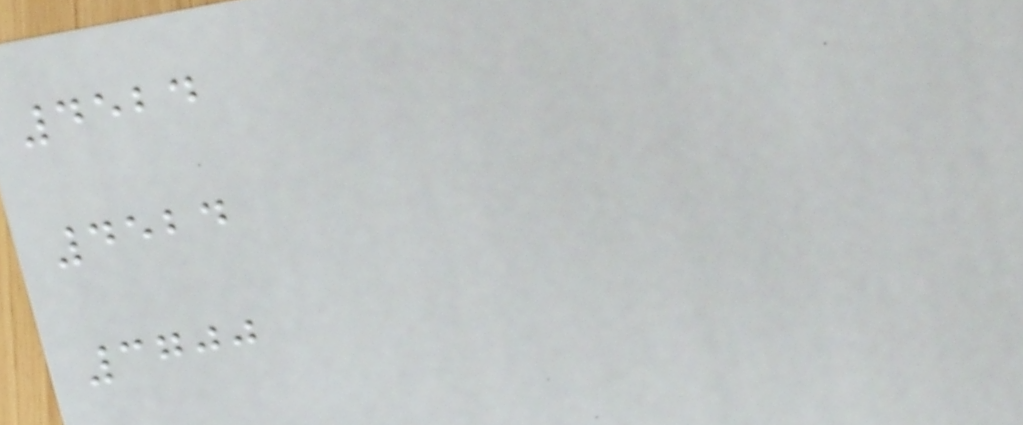4524
4524
3700
